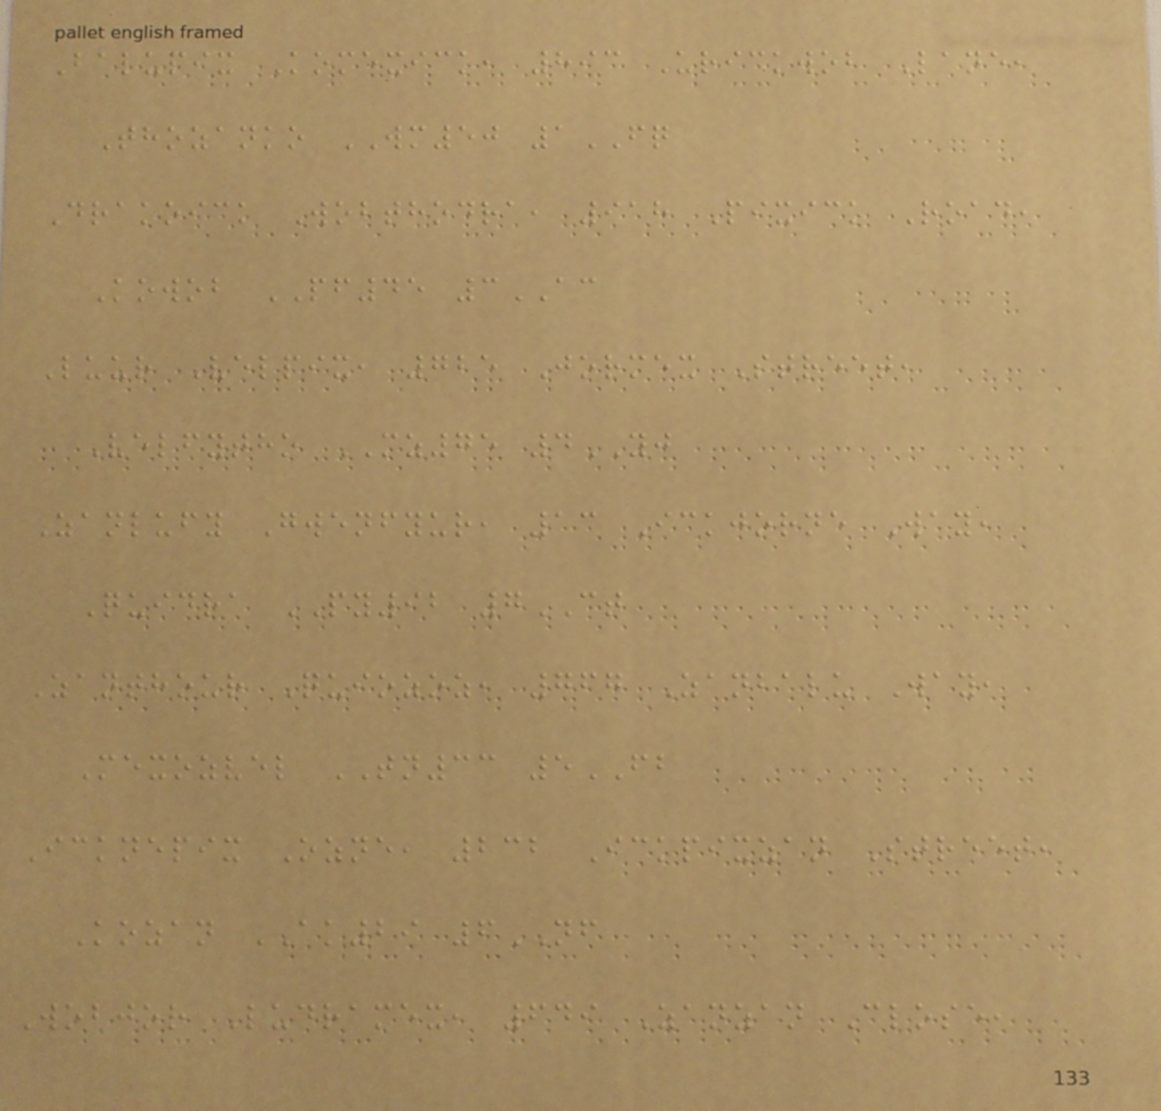Balupix Komexick, 893 Urickwob Lane,
Thozanko WM50 1FQ
Drakoick Wobthodra, 918 Pixick Road,
Kowob PF45 3AC
Luur Velpix, 725 Jormex Street,
Velfytho MZ75 4YJ
Zanlufy Gwenfyur, 13 Ickjorne Way,
Quidra PY92 7CT
Zanthour Quiozoz, 767 Zanbalu Way,
Mexozvel TN33 5FB
Icknepix Ozne, 232 Ickpixzan Street,
Kozan AK29 6NF
Wobjor Ludramex, 649 Zanzan Close,
